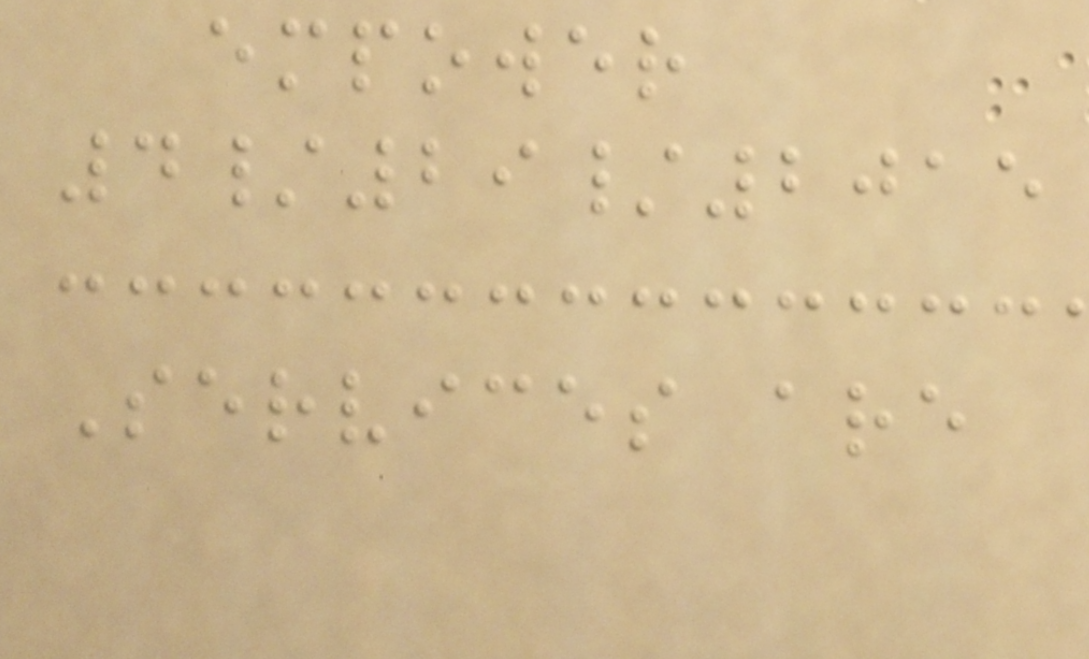empower
4/29/2015
Services are
